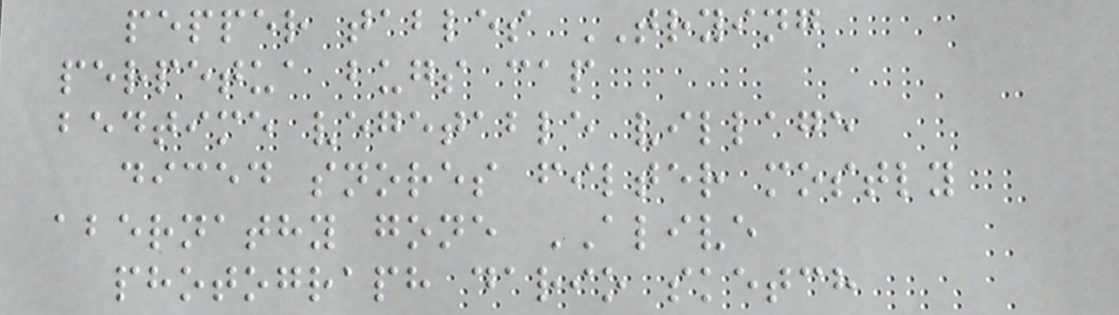pepper tables TRYING
perpetua bugs cap
bedtime vegetable village
diced snores filter mostly
abernathy gone ALIVE
photograph dario sketch
